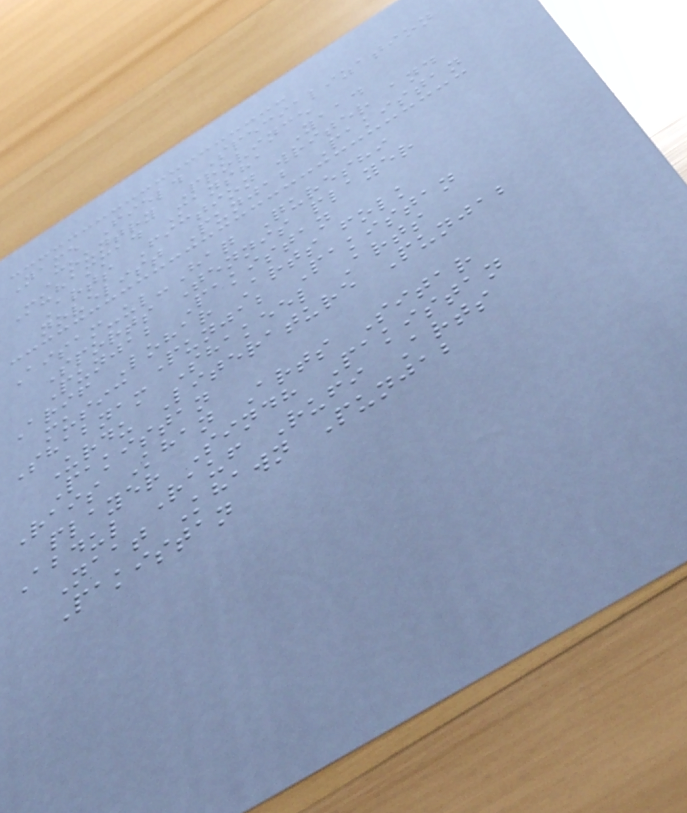Name Field Specialization
Country Province
Muhammad Mansha Yaad
Arts Fiction writer and
novelist Punjab Pakistan
Aisam-ul-Haq Qureshi
Sports Tennis player
Punjab Pakistan
Arif Lohar Arts folk
music Punjab Pakistan
Shabnam Shakeel Arts
Urdu Literature Punjab
Pakistan
Rais Khan Arts Sitar
player Sindh Pakistan
Abdul Rauf Rufi Arts
Naat Khawn Punjab
Pakistan
